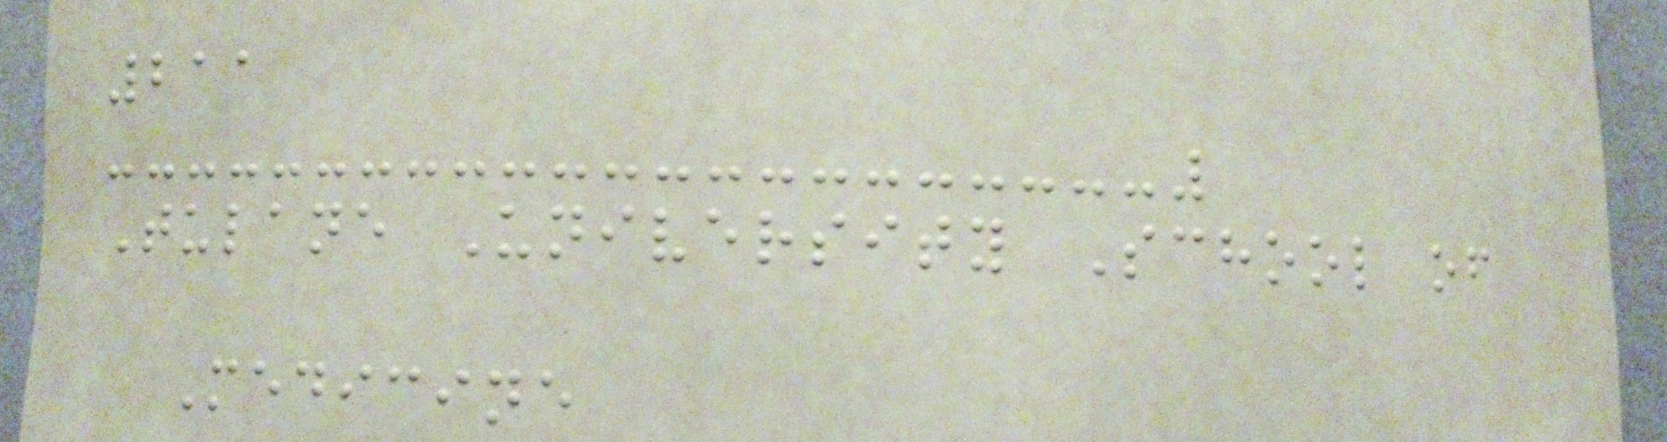211
Tulane University School of
Medicine
